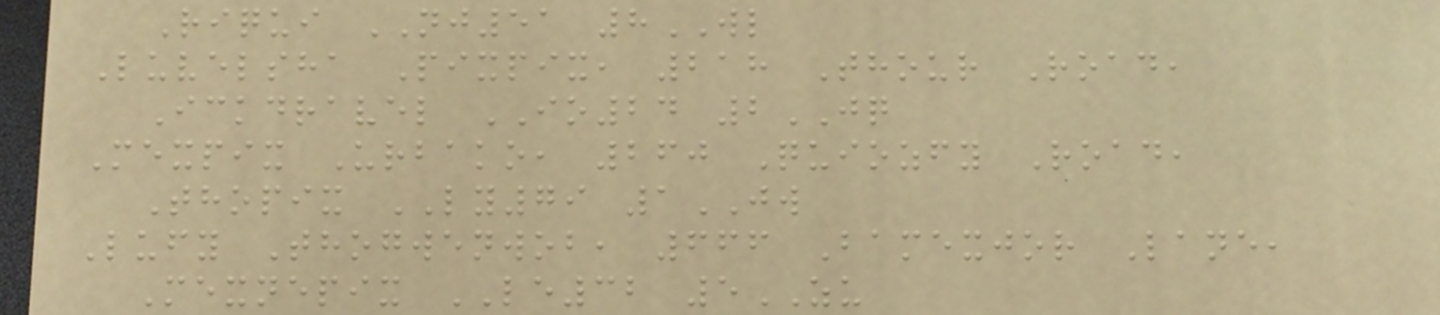Riqui NJ51 8WL
Luvelsha Pixpix, 218 Thour Road,
Ickdravel IO24 2JQ
Mexpix Urbako, 260 Quiozfy Road,
Thopix LY79 1JW
Lufy Thogwenwob, 666 Bamexjor Lane,
Mexnepix LE32 5ZU
